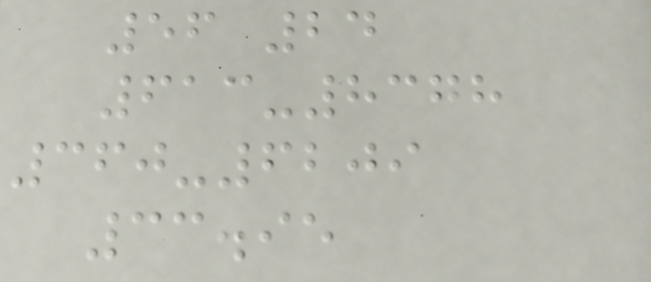56 24
613-8378
360-6209
33.95
